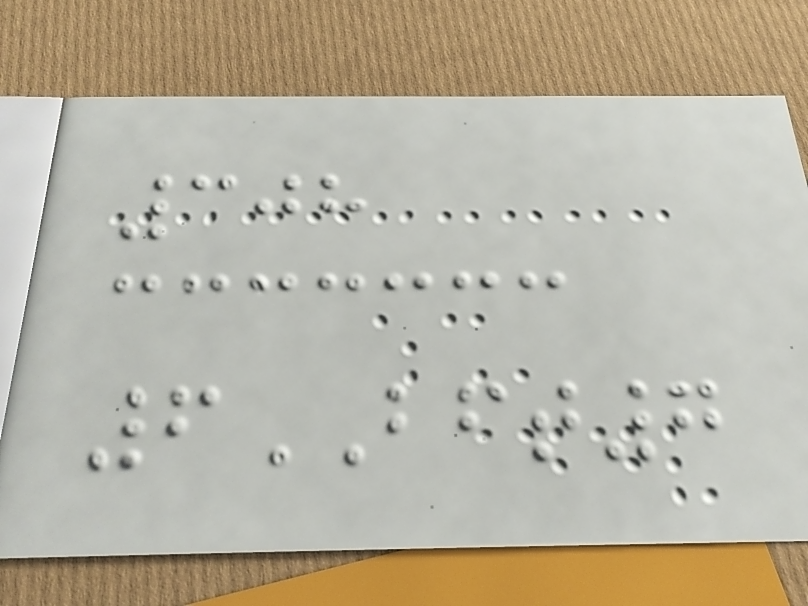308
6BFT7
